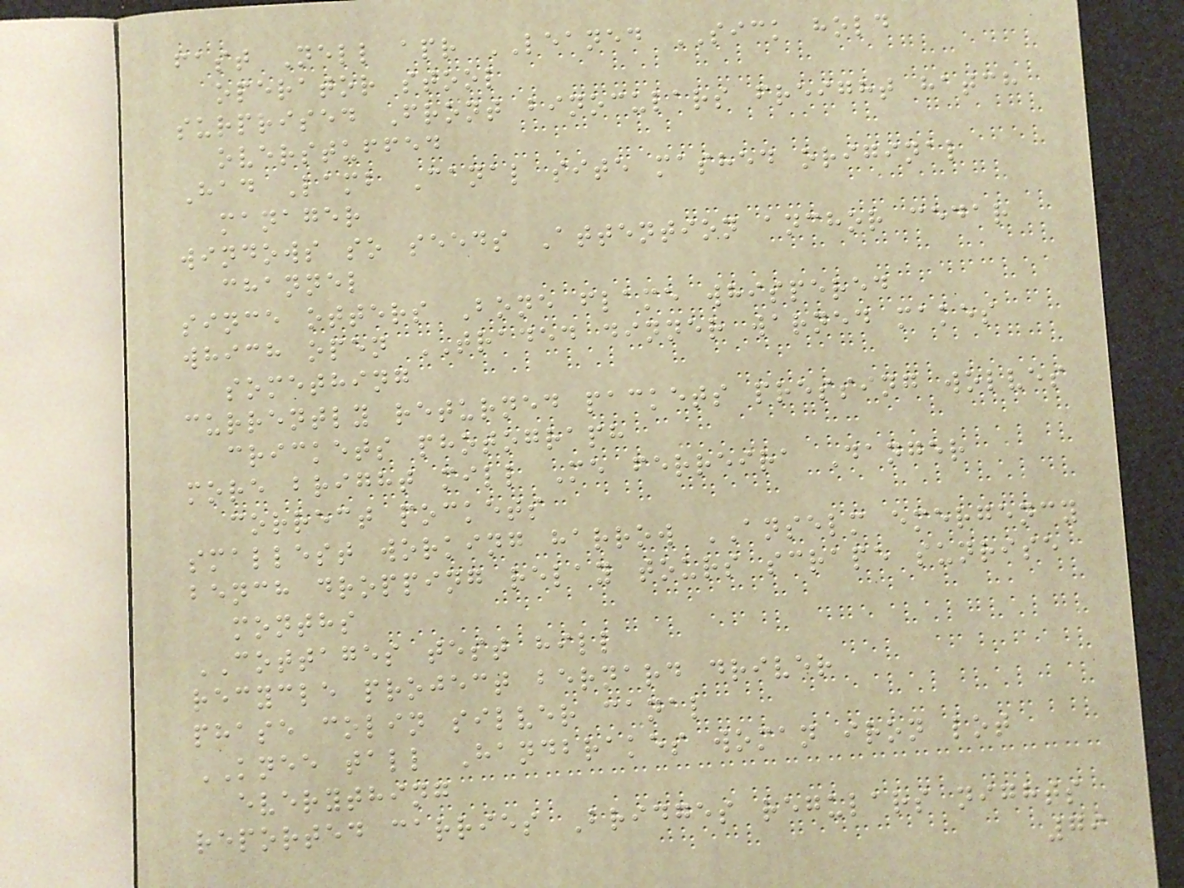fast Nell apr LEANED SICK hold
operator stool
surprised Front binoculars freight hatch
overstuffed
Had Lamb Canal site mashed original
manager
windows so seeds Attention anchor cedar
channel
since otters Bone flame whispered
which open TRADED dinner warned makes
something
currently returned packets pressing wolves
crickets photograph
more bright mill Me ferreira Danger
correct pockets
smallest working harrow ANSELM emergency
bench dropping relay tours scrape sunrise
months
COTTAGES test hill
recycle project bernard driver
phase colin silver canal
KNEE tall Handbrakes woman iron lot
everything
reported carries Bridges regulars nights
79
